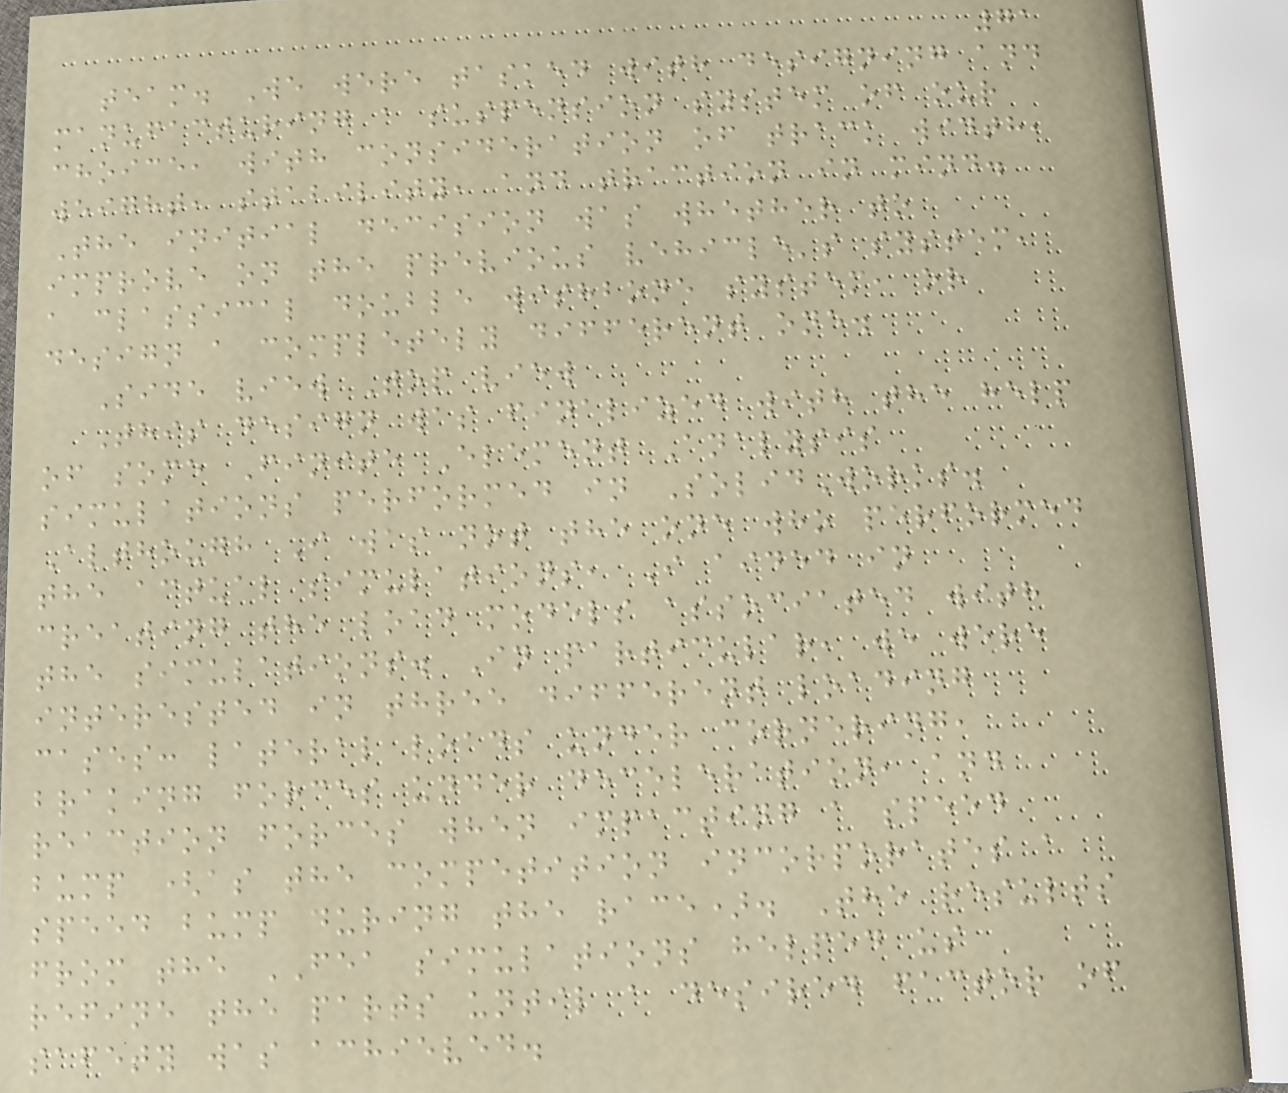71
team. We were tasked with designing and
manufacturing a suspension system of our
choice, with consideration of track width,
weight, stability, and traction in mind.
The initial decision was whether to
improve on the previous vehicle's system,
a classical double wishbone system, or
design a completely different one.
Side view Top view
This design was finalized with the help
of some Finite Element Analysis
simulations performed in SolidWorks.
Although I was not the one who performed
the actual simulations, I aided in
creating the load models associated with
the simulations. In particular, we were
interested in three different loading
cases: lateral loads under cornering,
braking forces under deceleration, and
reaction forces when impacting a speed
bump (as the competition incorporates a
speed bump during the race). The results
from the FEA simulations helped us
refine the parts until a desired factor of
safety was achieved.
